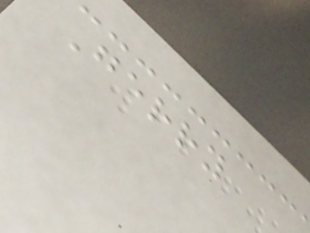Gerry
